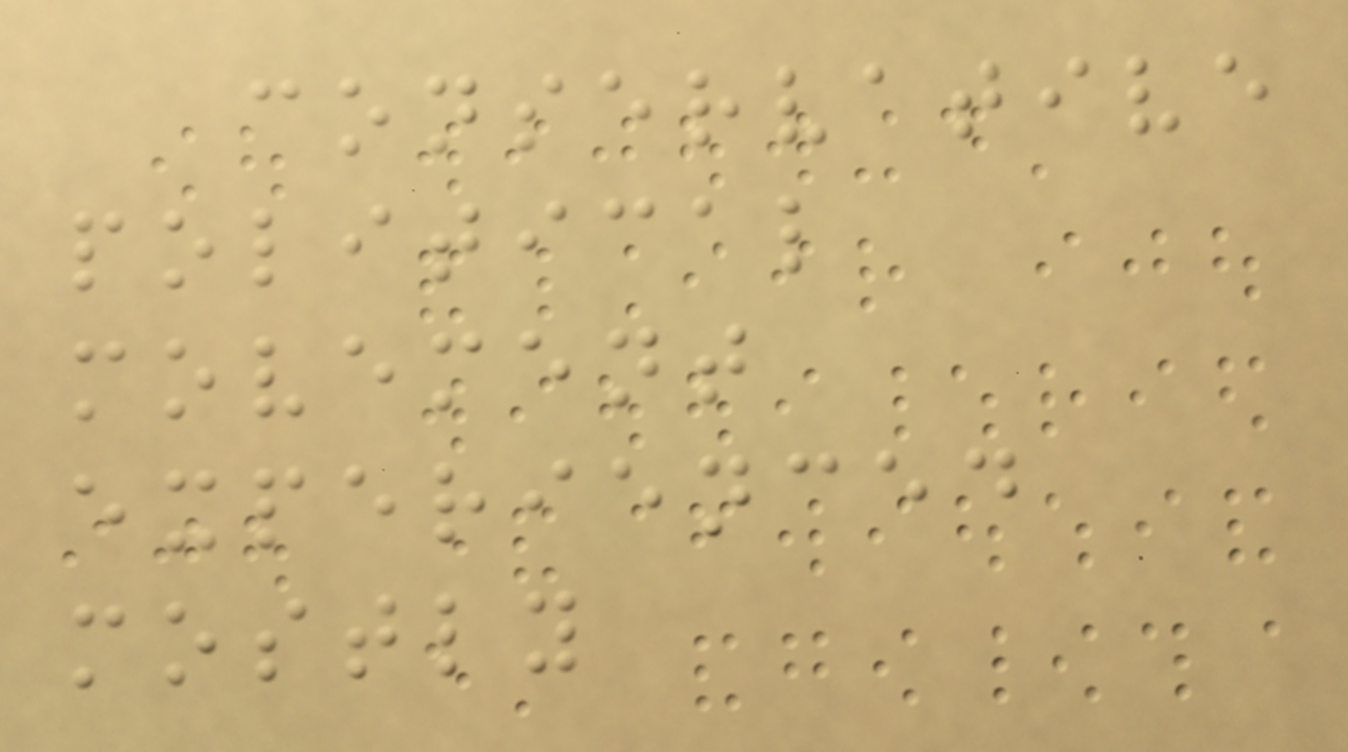conservative
political
movement
experienced
mostly
